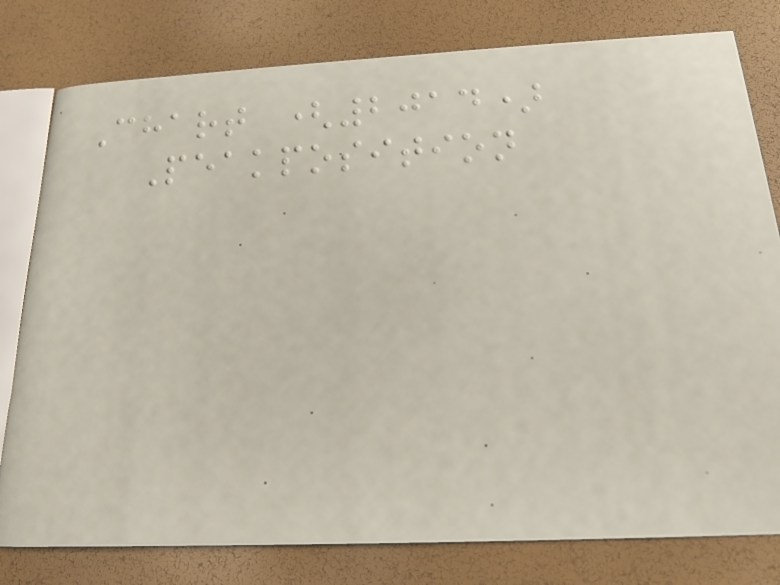Chart (2014)
Peakposition
